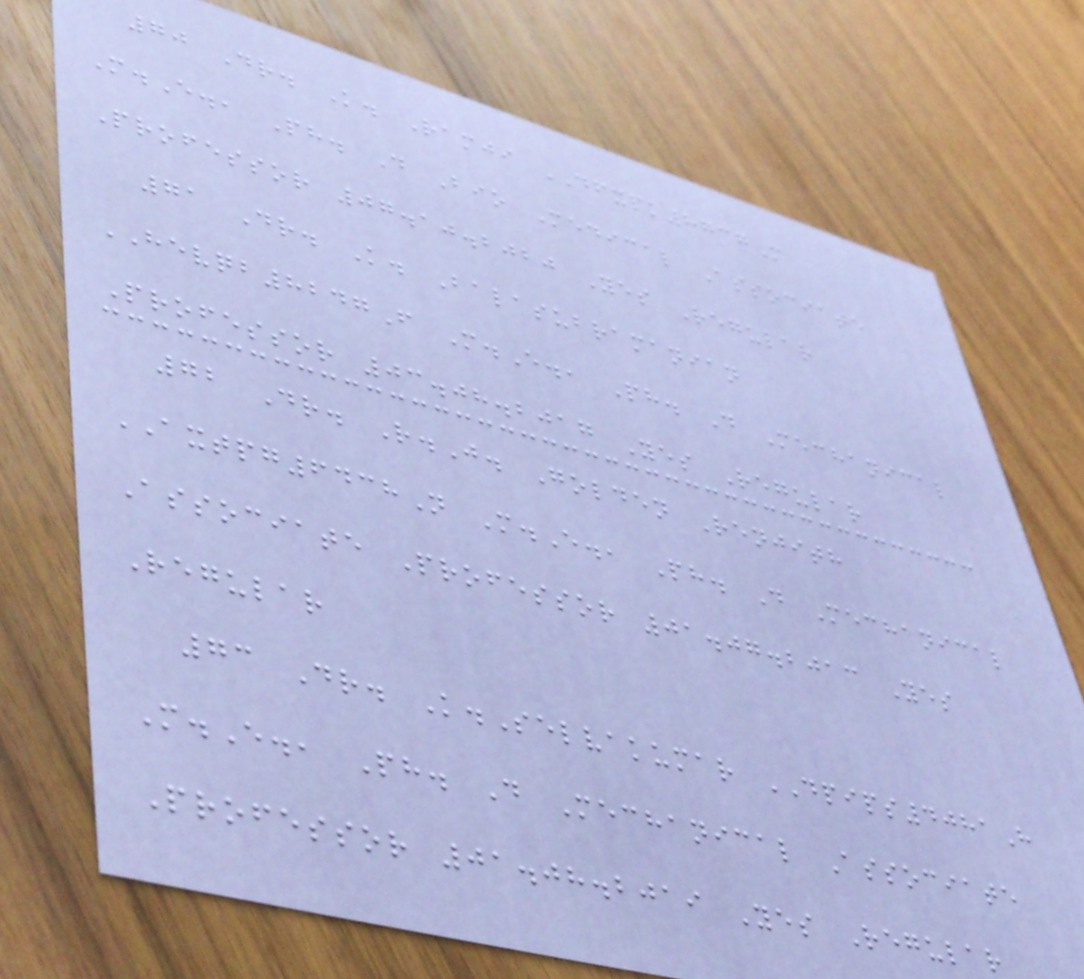70 Dr. K. Ramji DFXPK8737M
M.E., Ph. D Bio Medical Associate
Professor 07.10.2020 Yes Regular
71 Dr. K. Balasubramanian
HEVQB8247F M.E., Ph. D Mechanical
Professor 03.08.2017 Yes Regular
72 Dr. R.J. Golden Renjith
AXTPG6438N M.E., Ph. D Mechanical
Associate Professor 01.07.2013 Yes
Regular
73 Dr. K.Selvakumar DPIPS4081H
M.E., Ph. D Mechanical Associate
Professor 01.08.2019 Yes Regular
